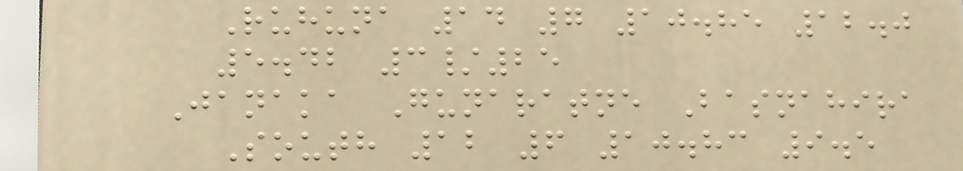Ruhuna 14 7 10.85 12.0
5.42 3/25
Janaka Gunaratne Basnahira
South 12 6 10.83 9.5
